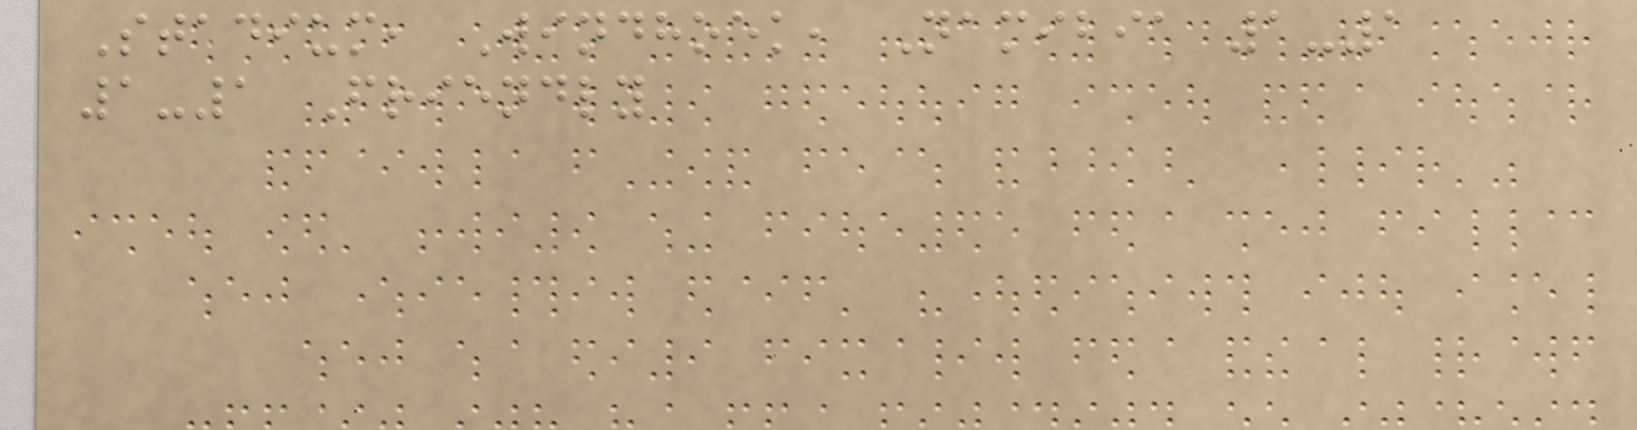Stadium, Windhoek, Namibia 1-1
1-1 Friendly
